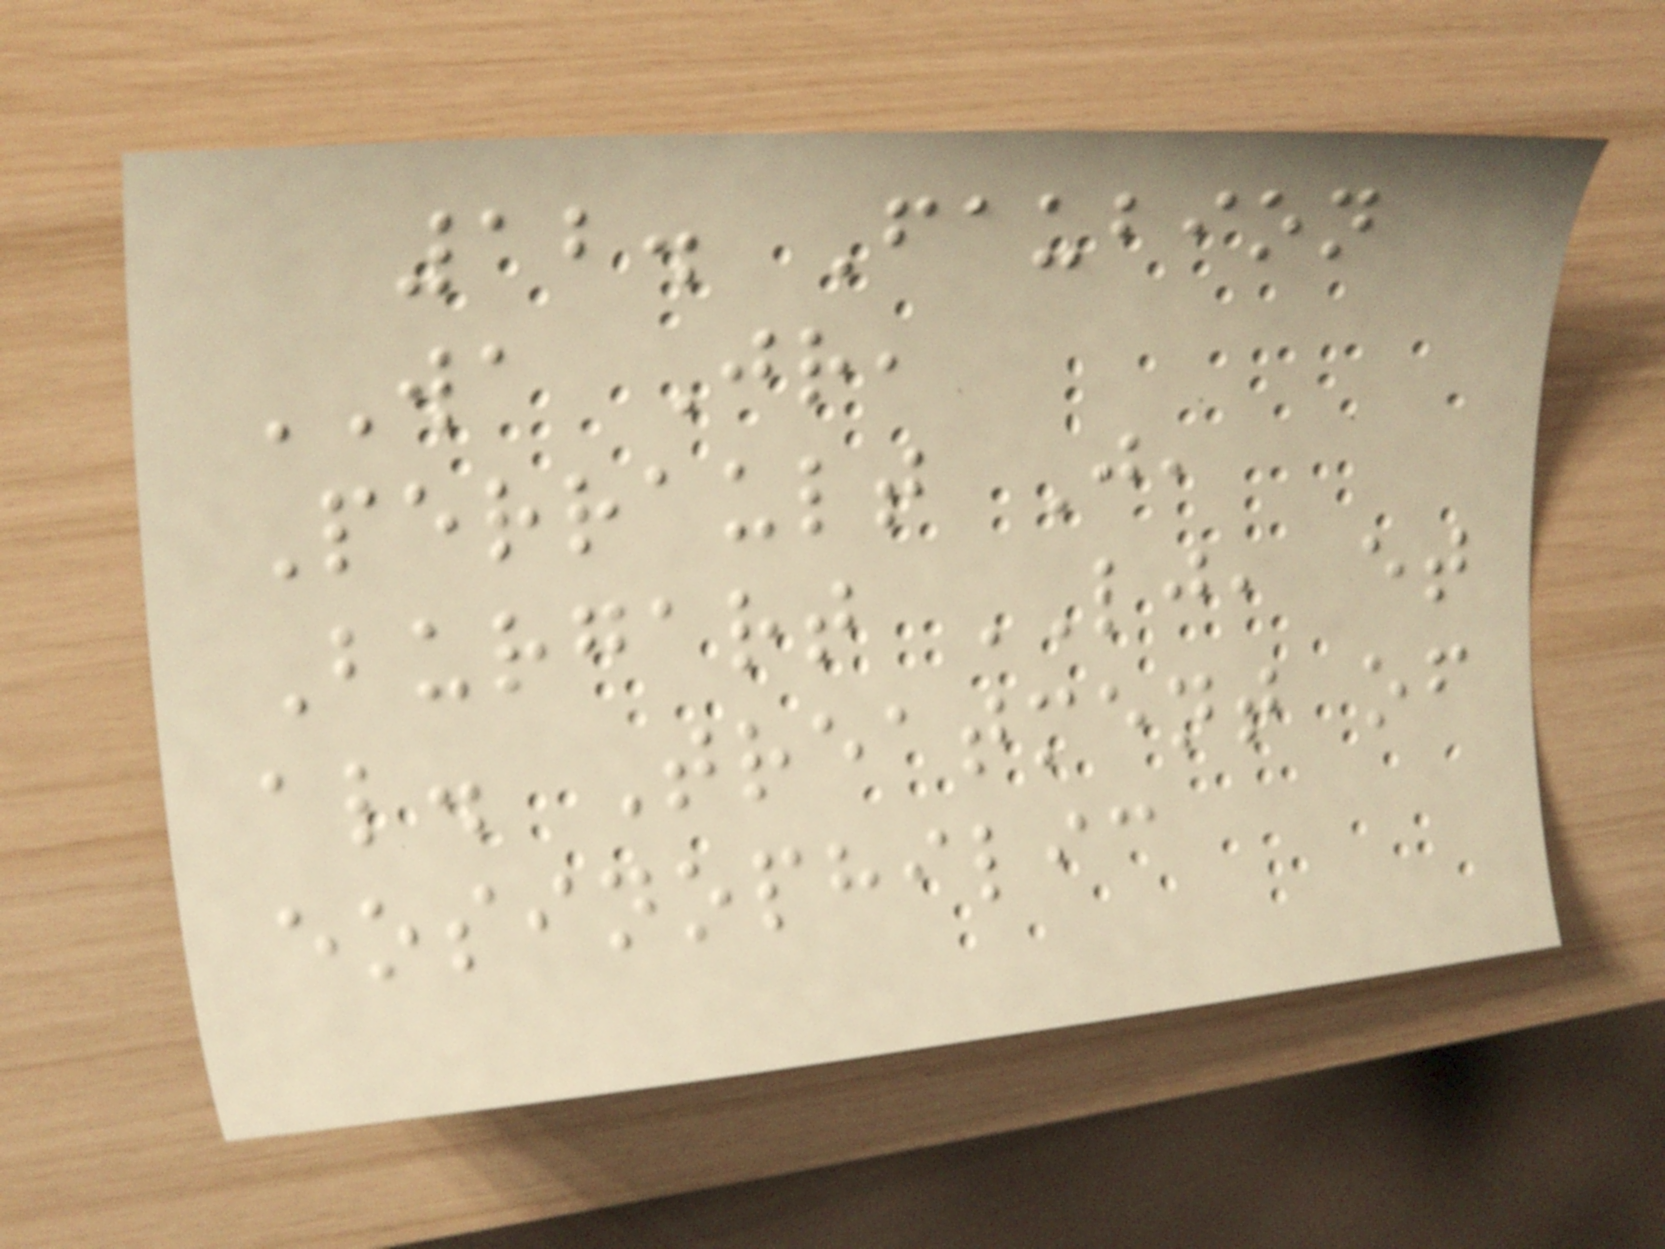12. Faubion
WA Jr,
Perrault J,
Burgart LJ, et
al. Treatment of
eosinophilic
